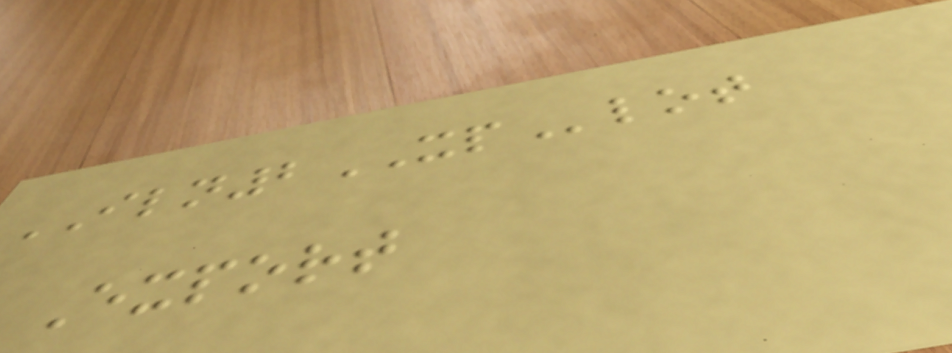ILN2XPlot
Export
